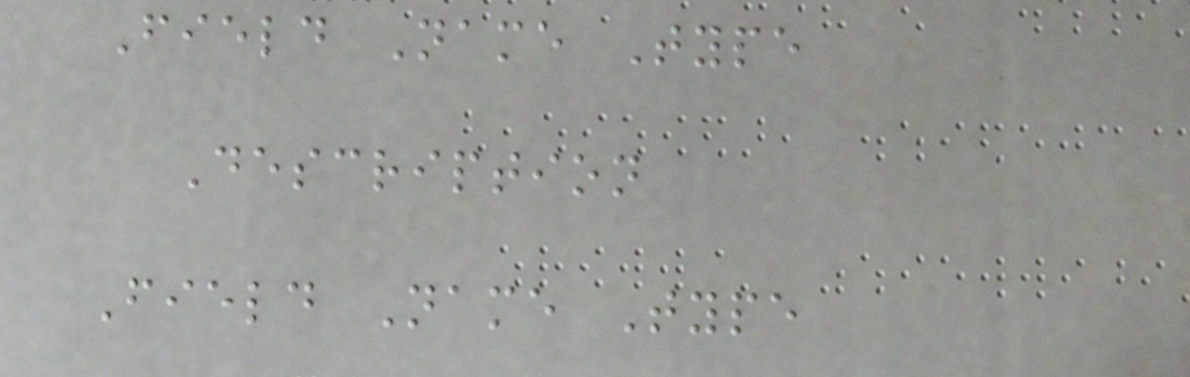Field Name Type
Description
Field Name Type
